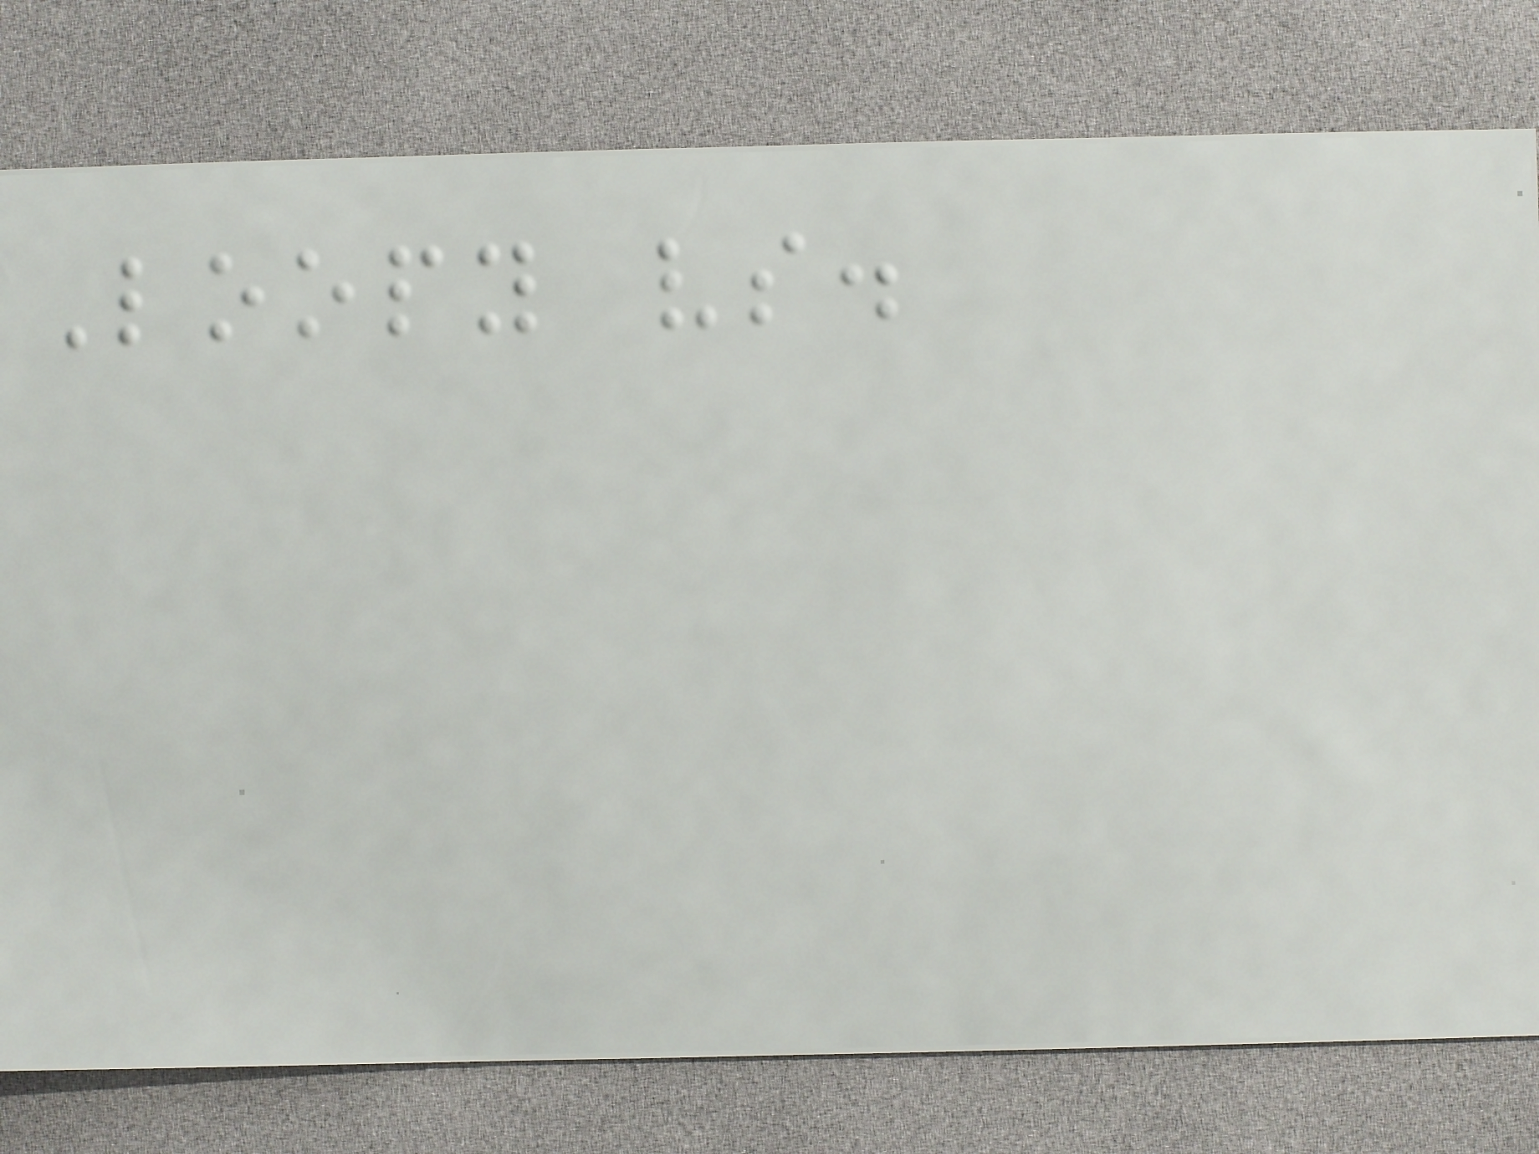Loopy vs.
